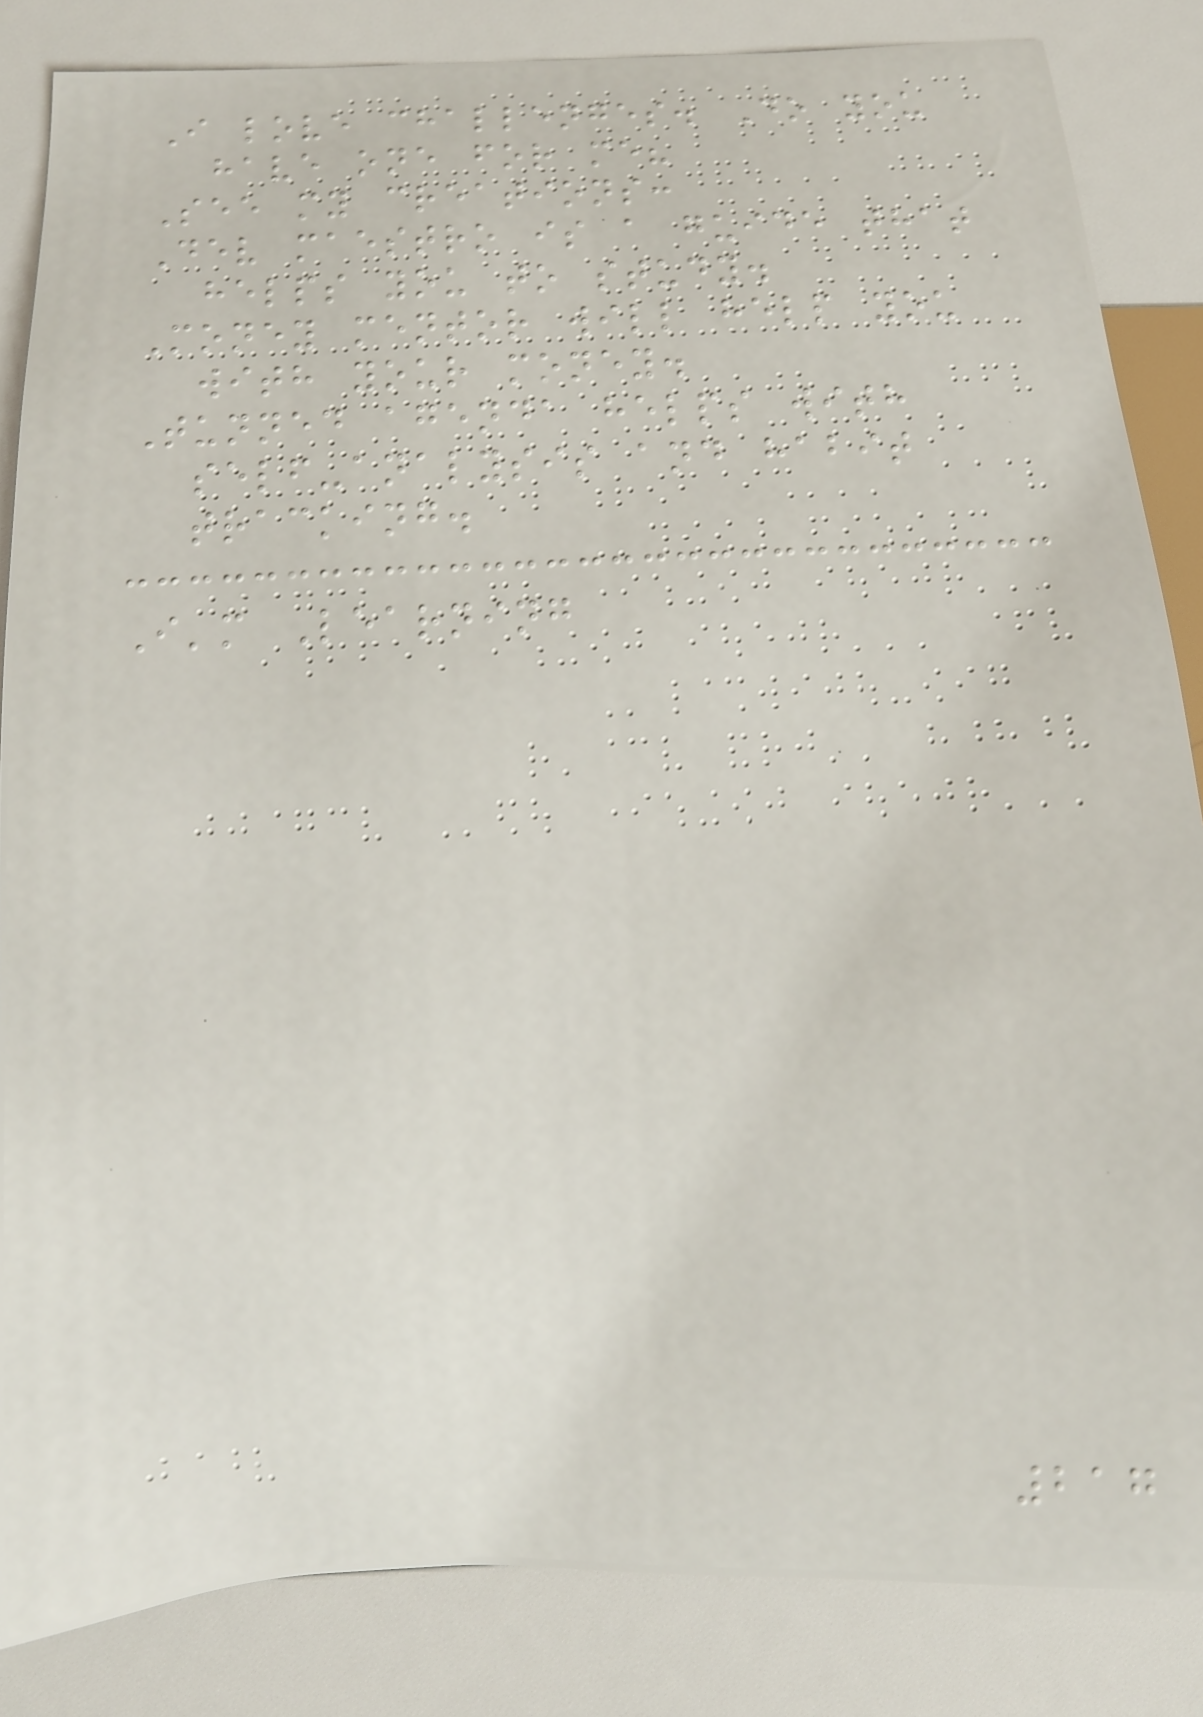I love challenges. Do you
have one for me?
See my creations:
Dev maestro is a guide that
helps you to study.
Money mentor will help you
with your money.
Tunned agenda helps with
self-analysis and habit
tracking.
I'm Learning
217
